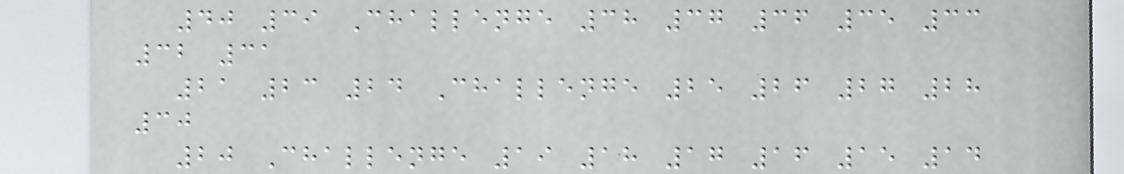40 39 Challenge 38 37 36 35 33
32 31
21 23 24 Challenge 25 26 27 28
30
20 Challenge 19 18 17 16 15 14
